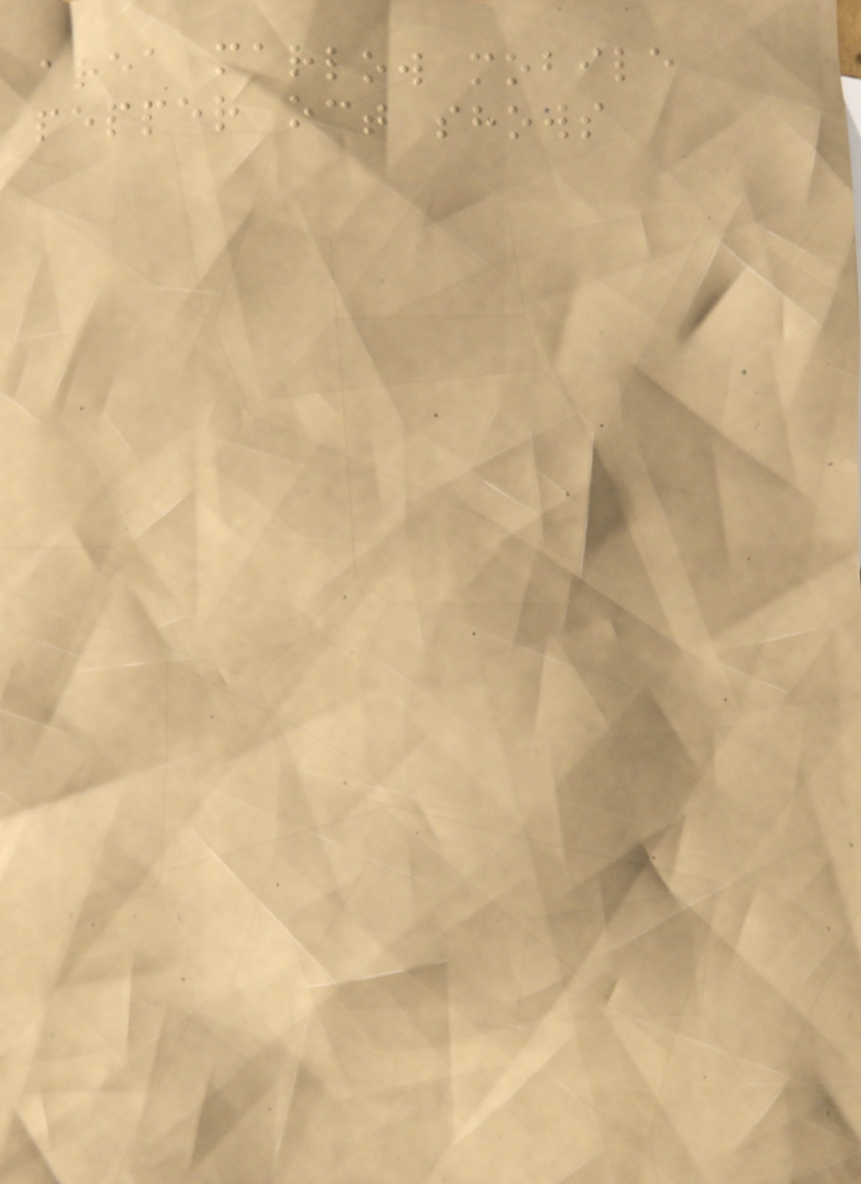area marlow mobile
pepper oct shows
